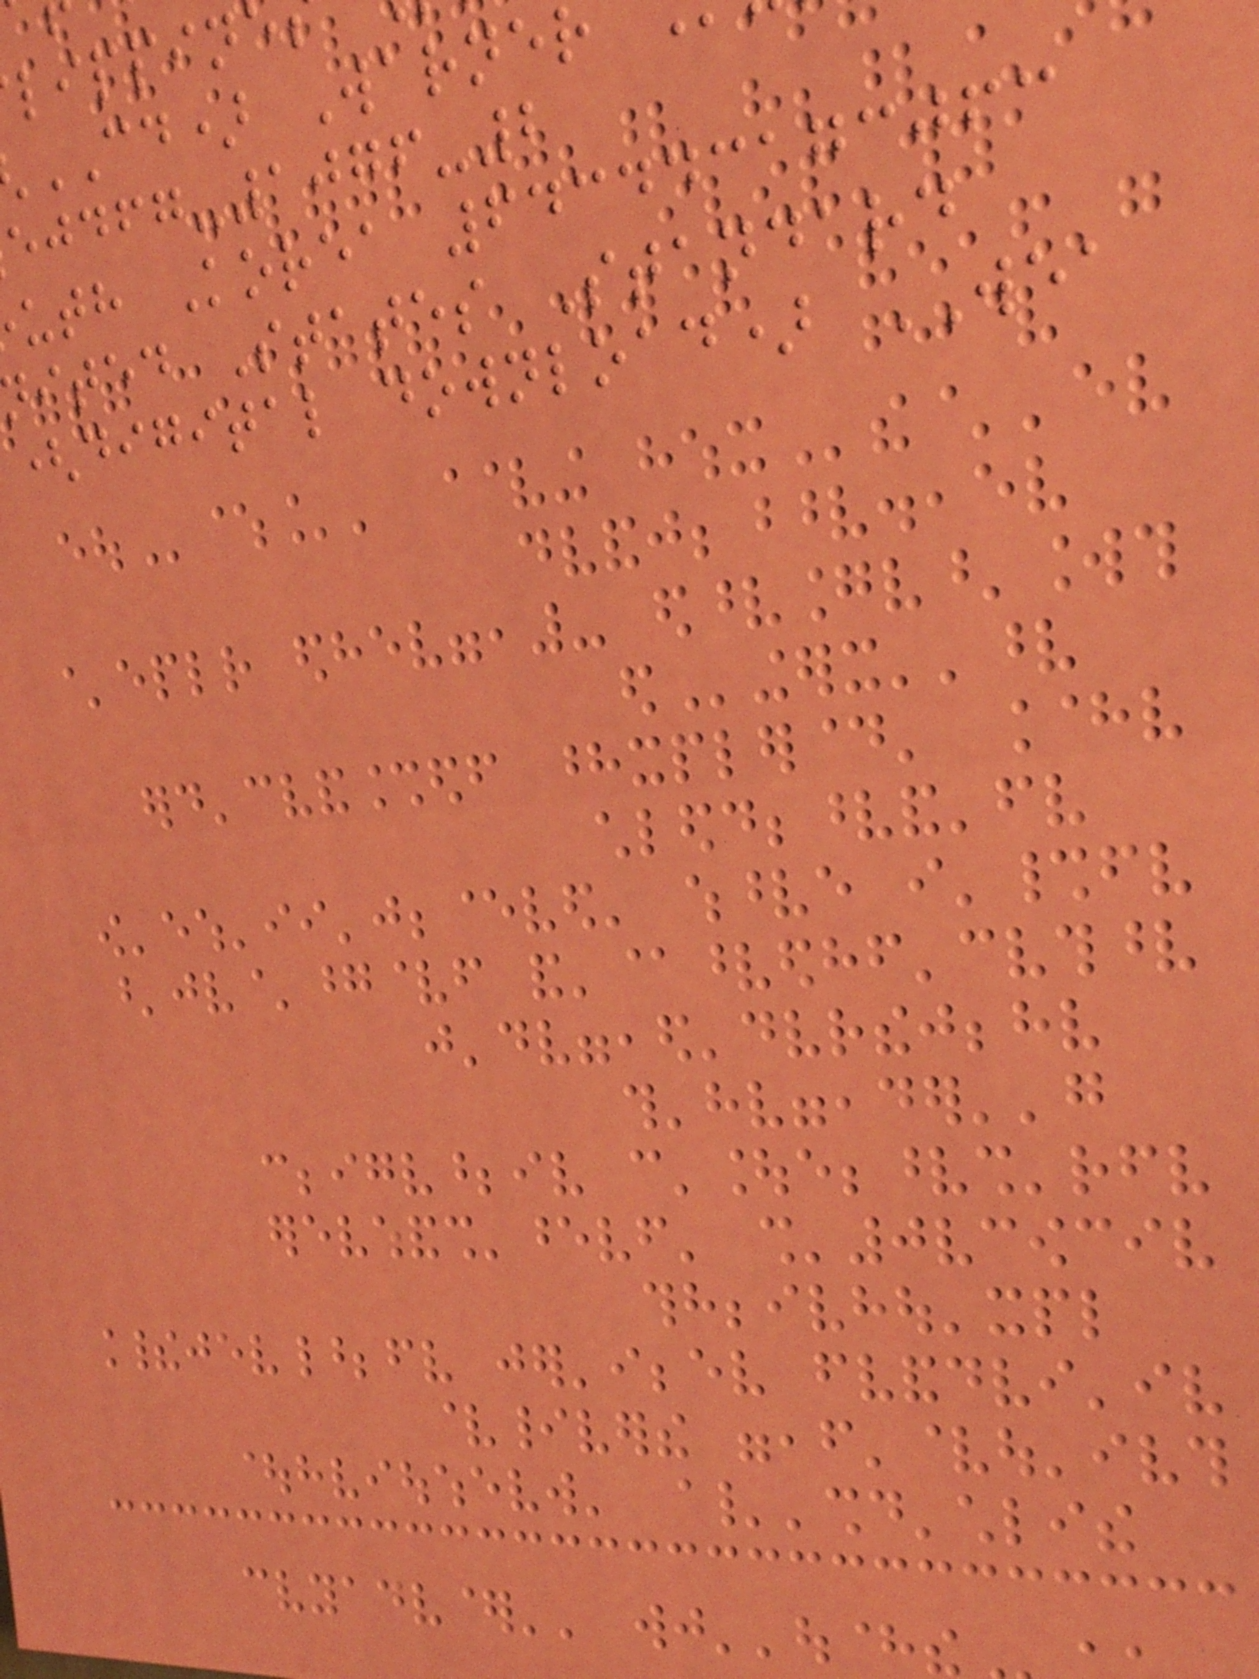CD) Warne
-1076-2
uth Korea 643443173063
ited States Standard
(digital download) WEA
